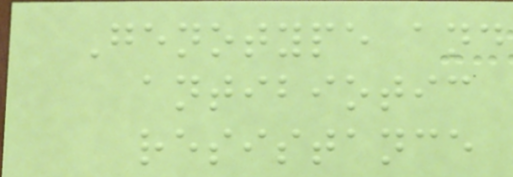Genotype and
antibiotic
resistance
